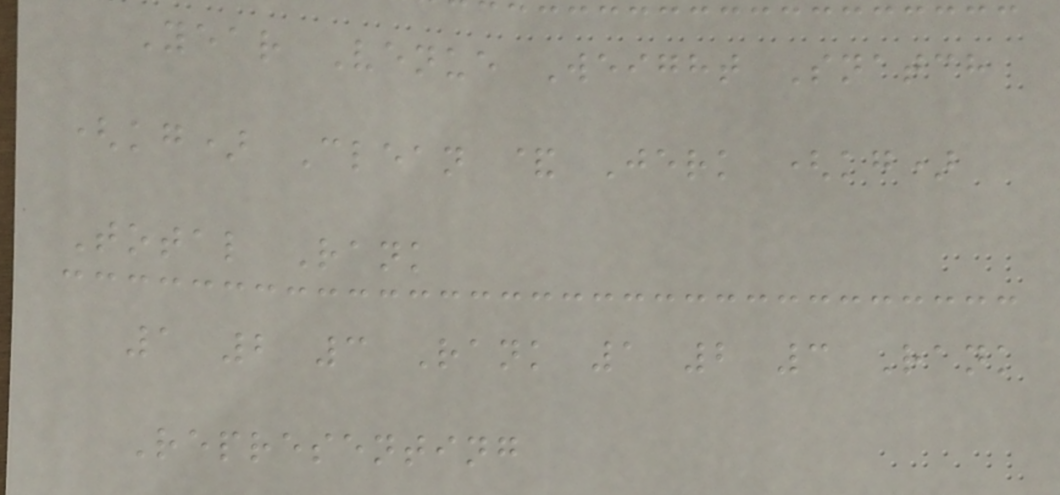Year Venue Weight Snatch
(kg) Clean & Jerk (kg)
Total Rank
1 2 3 Rank 1 2 3 Rank
Representing
